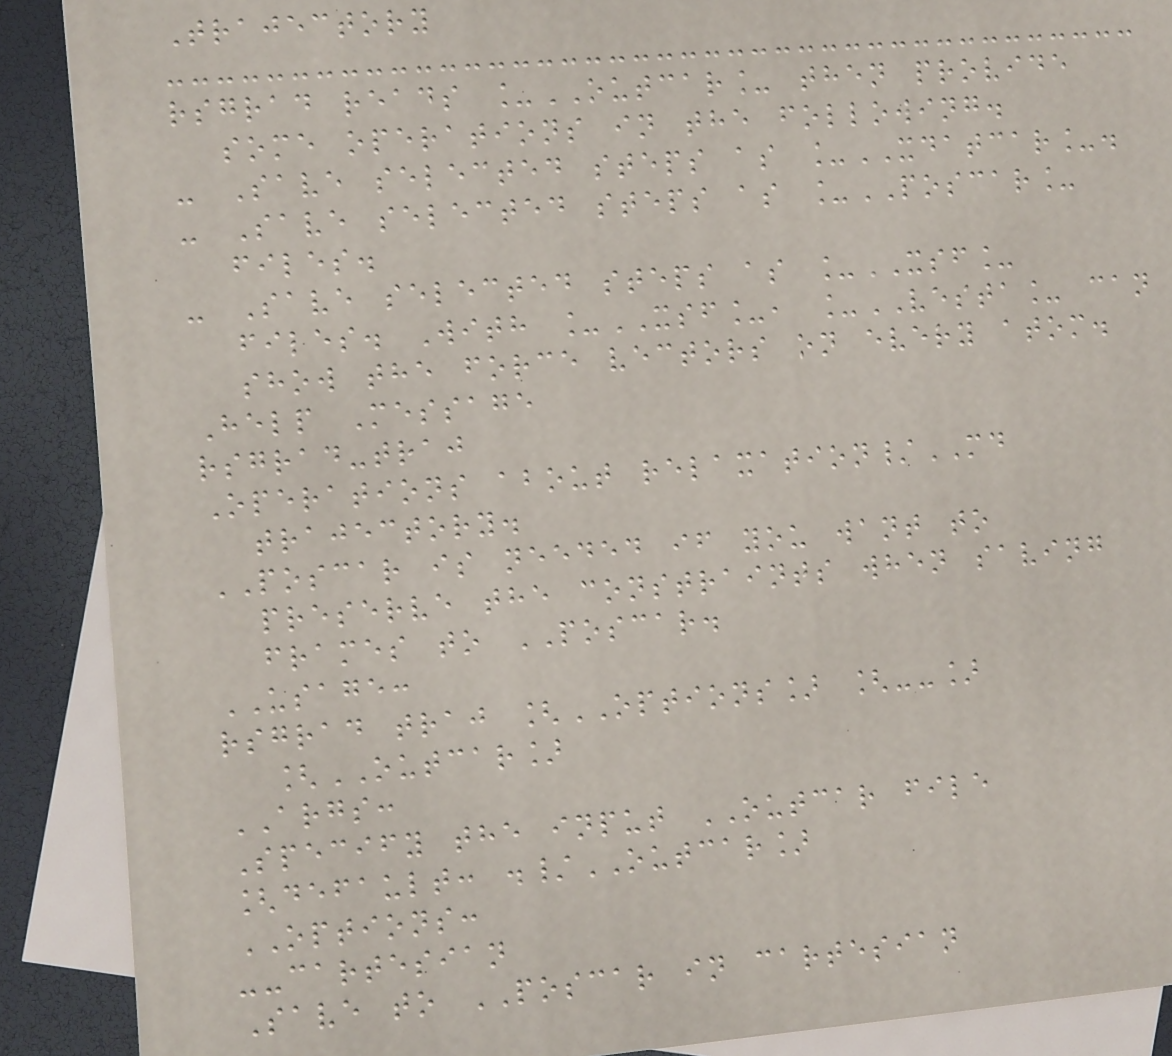Trajectory
rsgrad reads _OUTCAR_ then provide
some operations in the following.
- Save selected steps as _XDATCAR_.
- Save selected steps as _POSCAR_
files.
- Save selected steps as _XSF_
files. With _XSF_, _VESTA_ can
show the force vectors on every atom.
Help Message
rsgrad-traj
Operations about relaxation/MD
trajectory.
POSCAR is needed if you want to
preserve the constraints when saving
frames to POSCAR.
USAGE:
rsgrad traj [OPTIONS] [--]
[OUTCAR]
ARGS:
Specify the input OUTCAR file
[default: ./OUTCAR]
OPTIONS:
--cartesian
Save to POSCAR in cartesian
